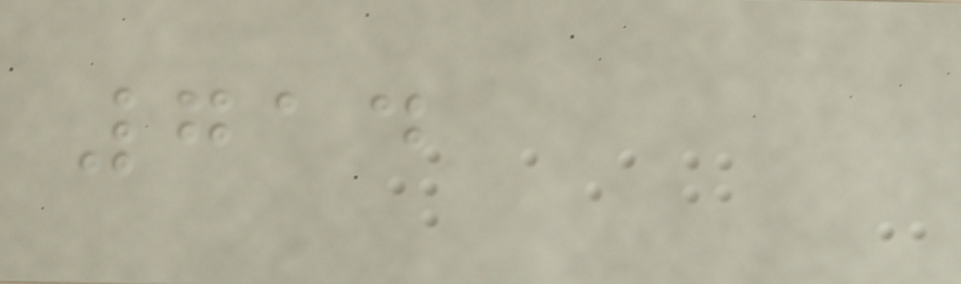714
